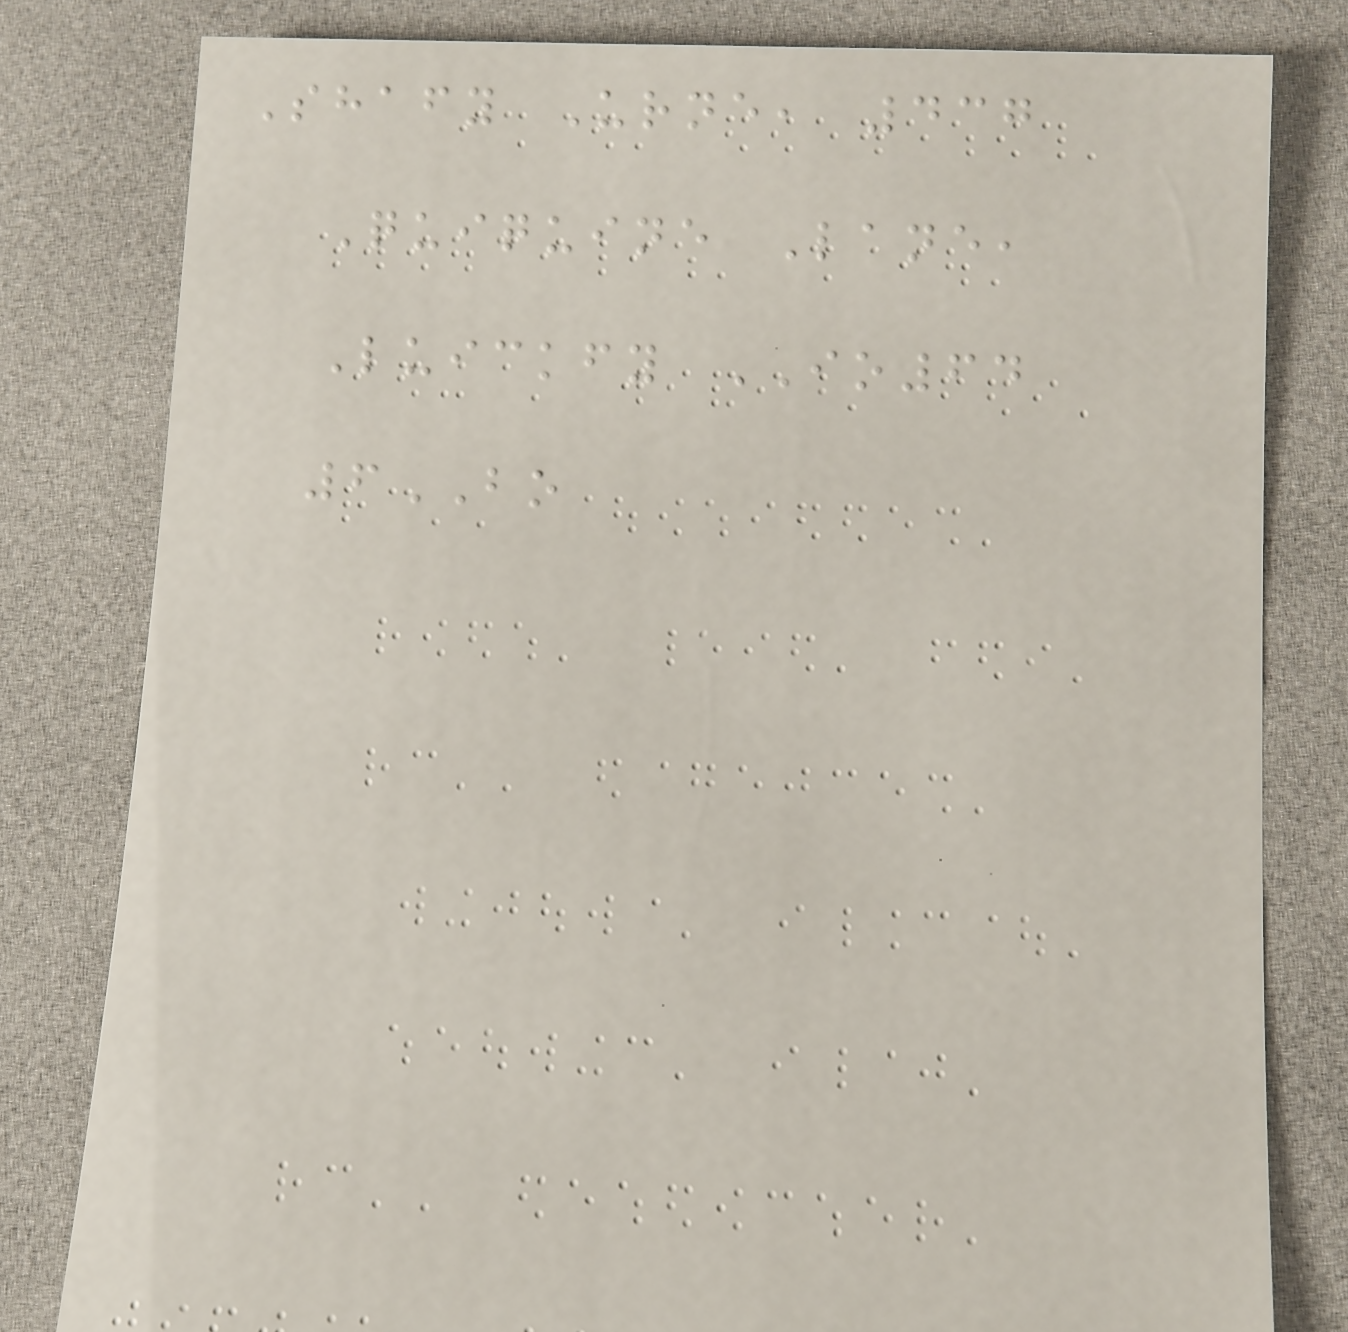Shafy Urne, 437
Quiquine Lane,
Luickfy IO64
6BO
